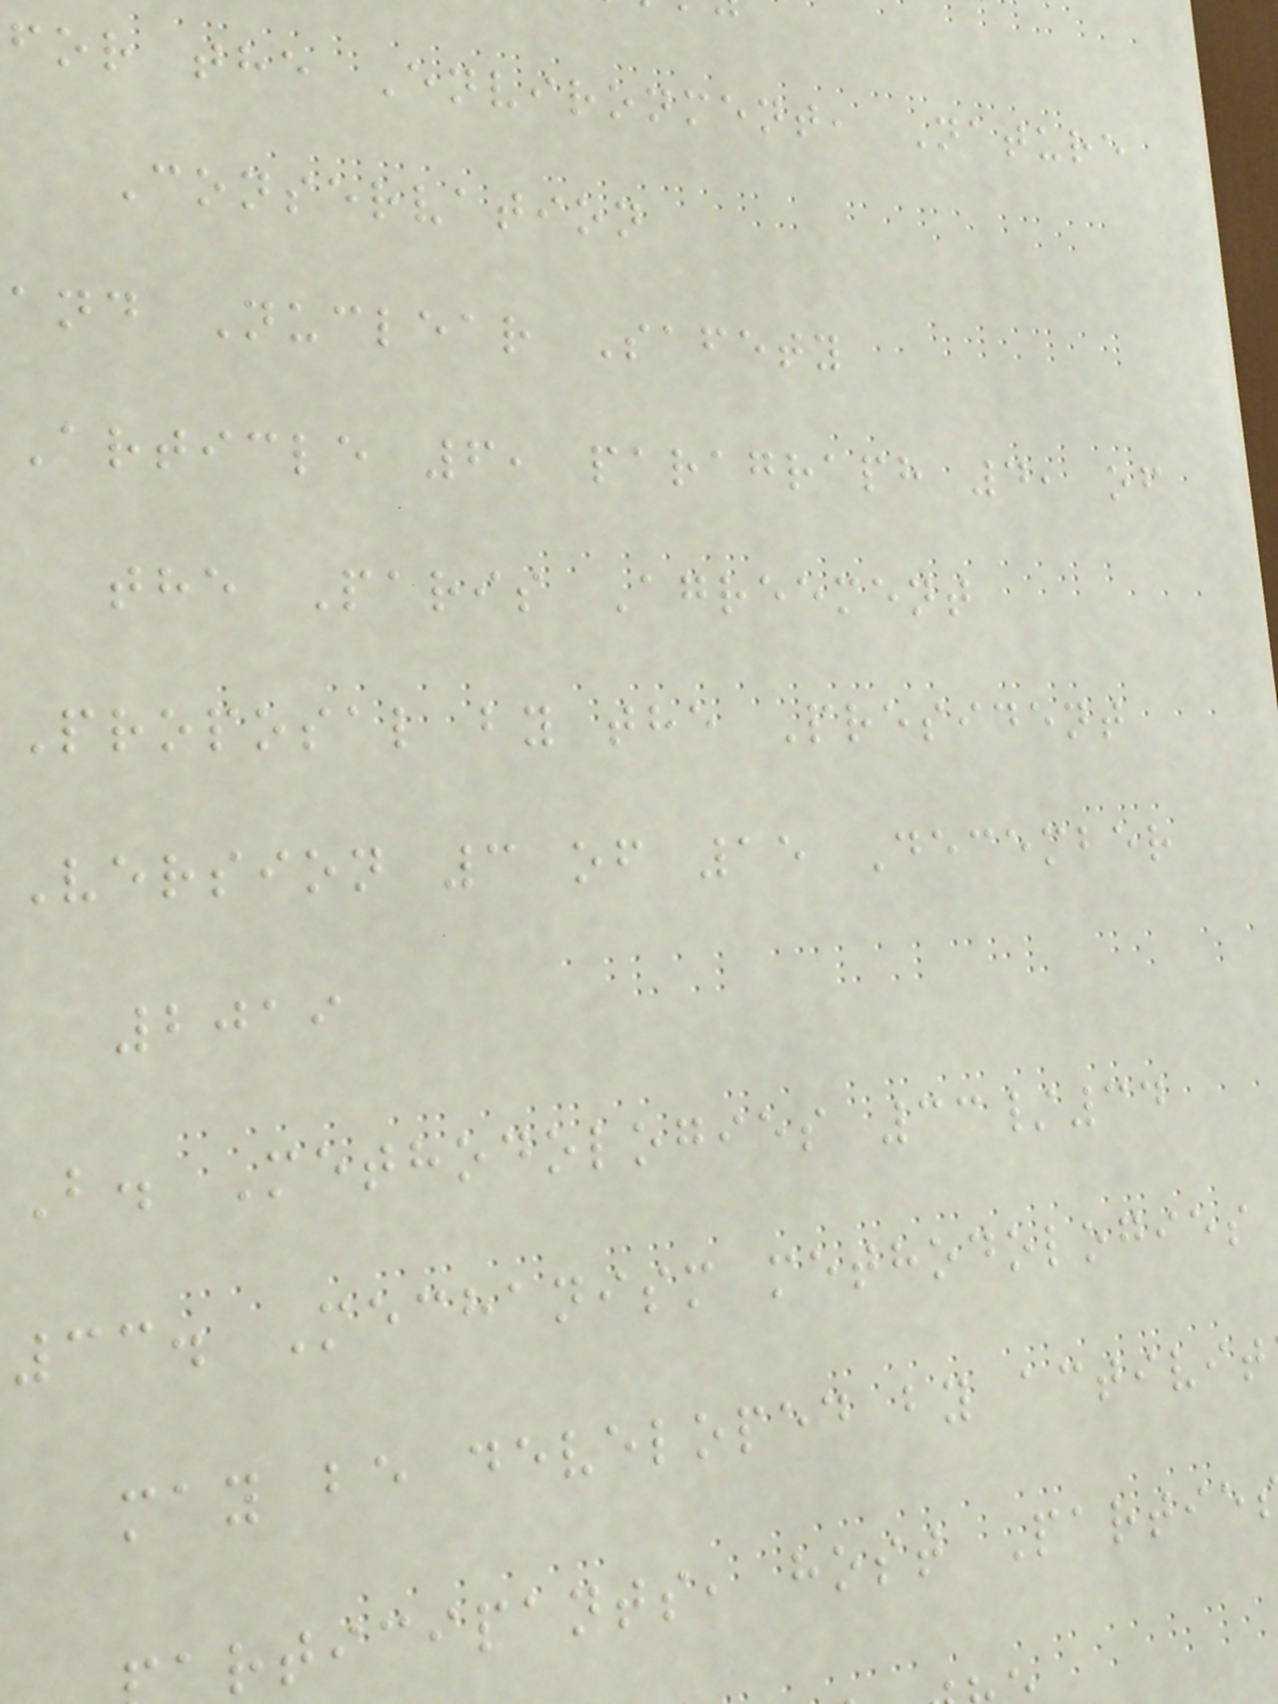for the Environment, Nature
Conservation
and Nuclear Safety
Article 6, paragraph 4, of
the Paris Agreement
Proposal by the President
Version 3 of 15 December
2019
B. Methodologies 33/34
33. Mechanism methodologies
may be developed by activit
rticipants, host Partie
